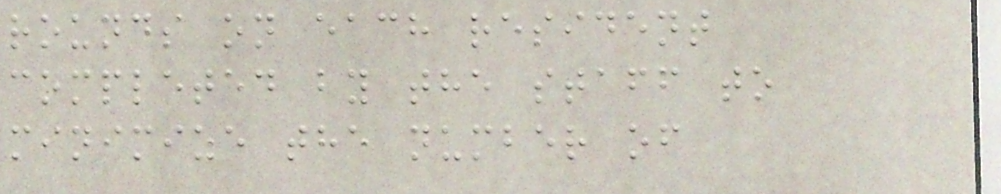rounds on each resident
completed by the staff to
minimize the number of
